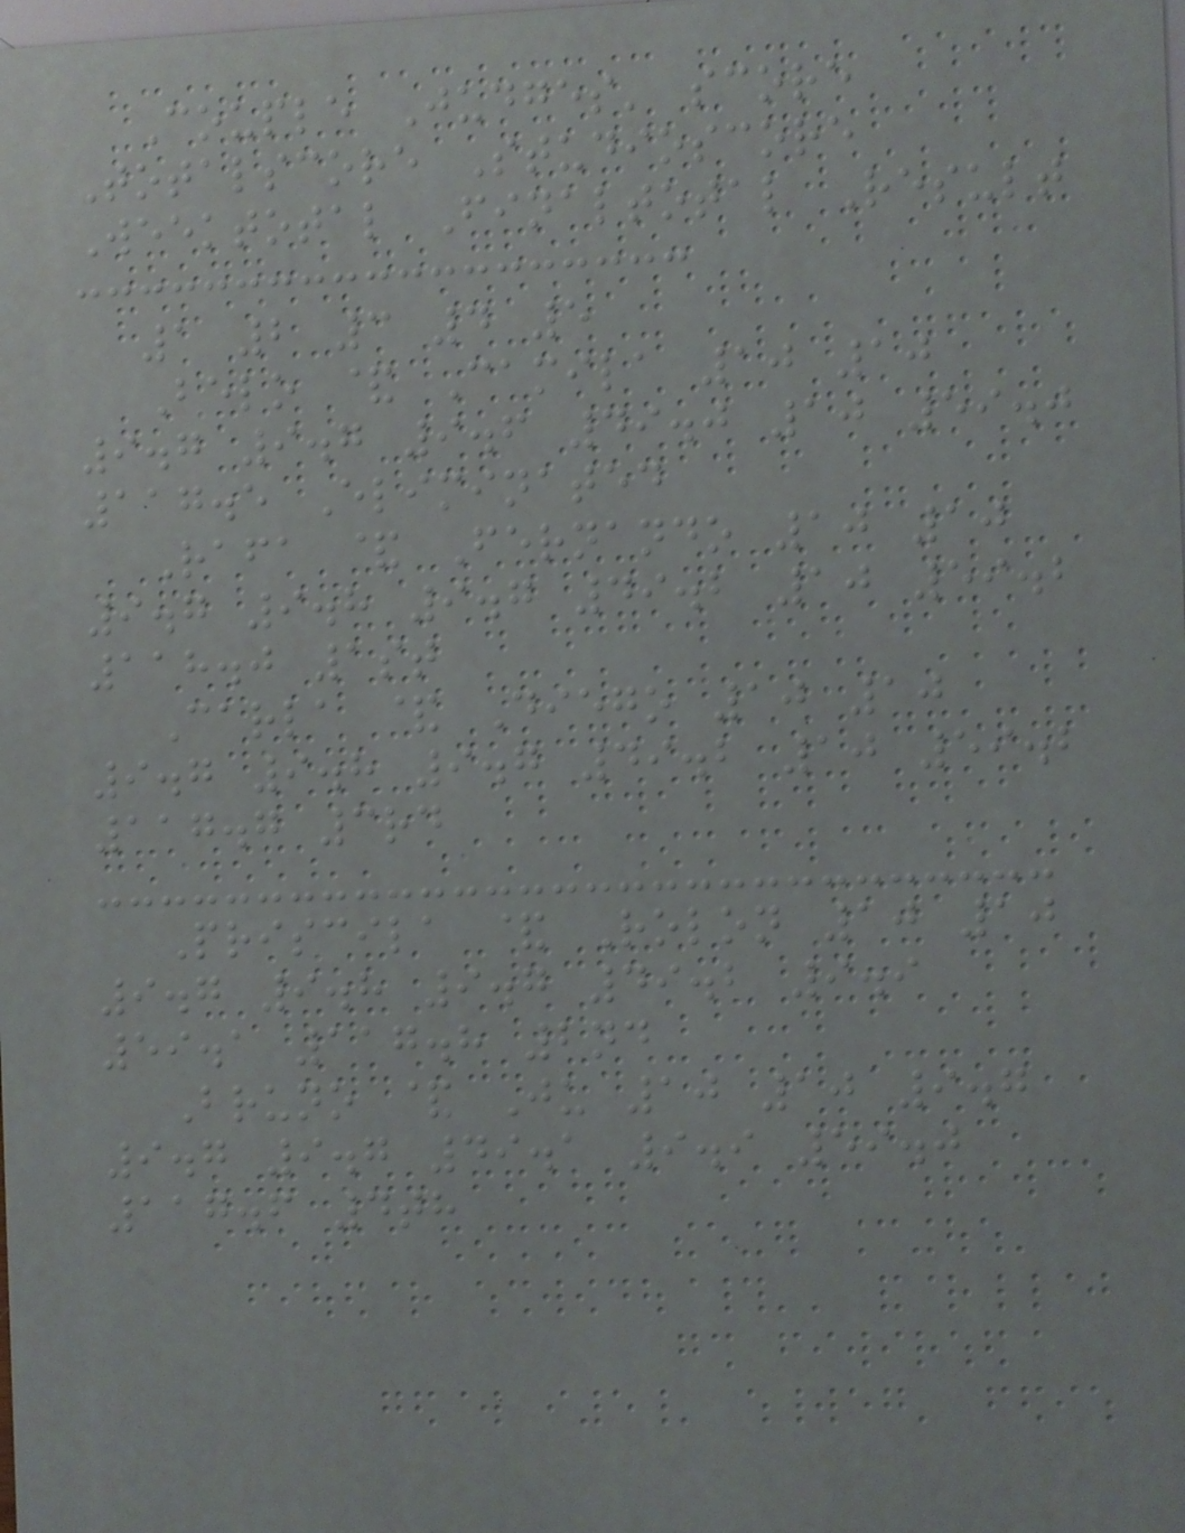Couple Judges' score
Totalscore Studioscore
Weektotal Finaltotal Result
1 2 3 4 5
Belo & Camila 10 10
9.7 9.7 9.6 49.0 10 59.0
117.5 Eliminated
Rafa & Fernando 10 10
9.7 9.8 9.7 49.2 10 59.2
118.0 1st
Carla & Diego 10 10
9.7 9.8 9.7 49.2 10 59.2
117.7 3rd
Priscila & Rolon 10 10
9.7 9.8 9.7 49.2 9.9
59.1 117.8 2nd
Bruno & Ju 10 10 9.7
9.7 9.7 49.1 9.9 59.0
117.6 4th
